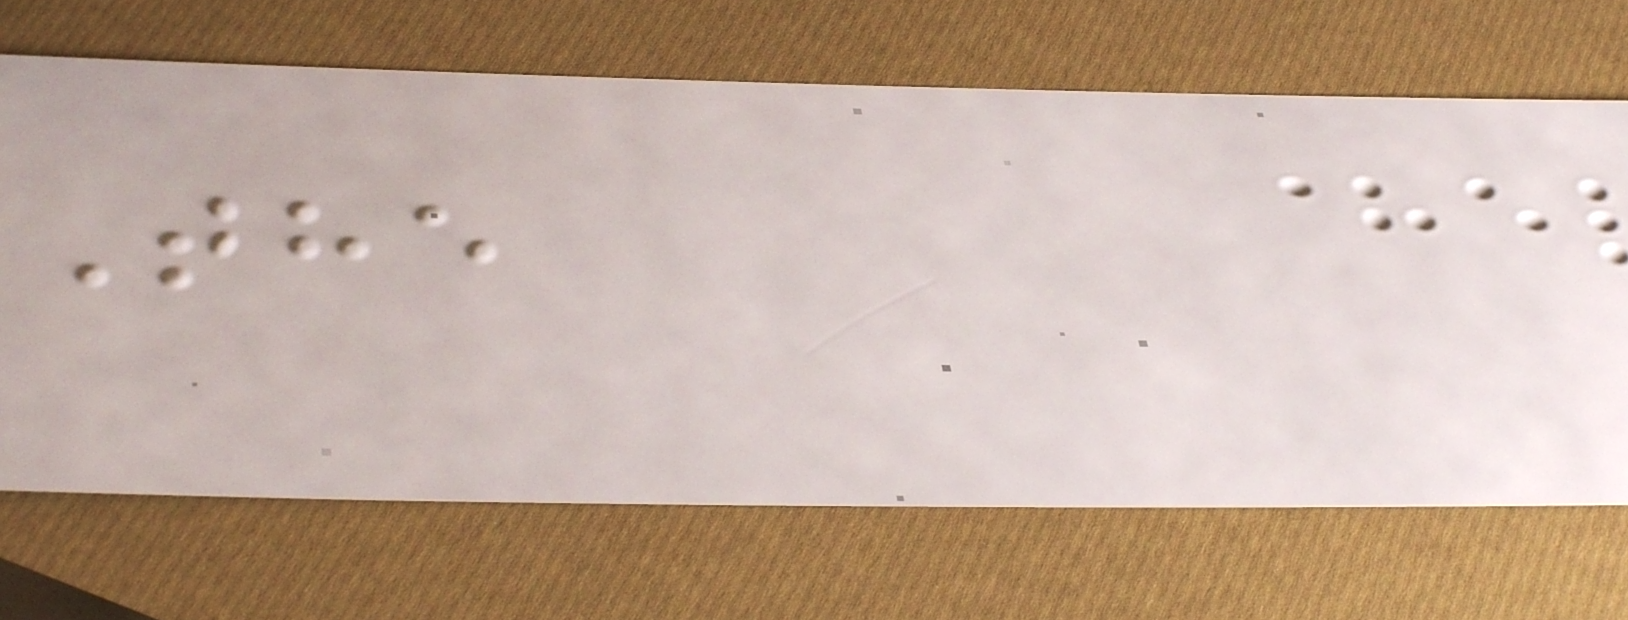The
